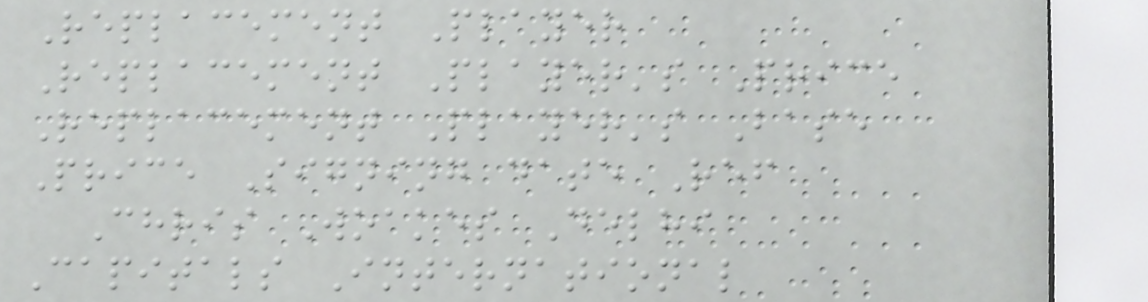Replacement Player
Replacement Player's Price
Replacement Player's Base
Price Signing date Ref
Chris Woakes Delhi
Capitals International
